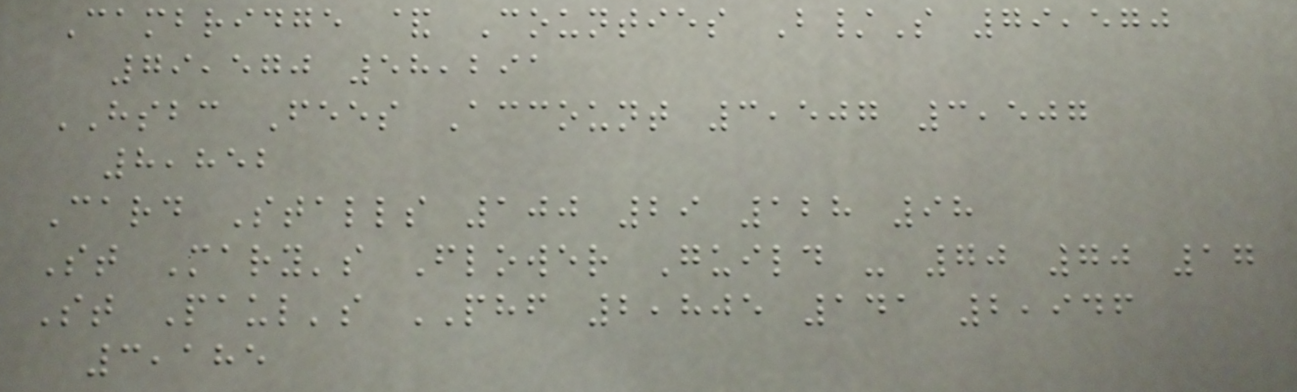Cambridge & Counties B/S 79,570
79,570 58,291
HSBC Fees Account 3,507 3,507
8,852
Card Stalls 100 29 128 98
St Mary's Flower Guild - 70 70 17
St Paul's PHF 2,805 141 2,946
3,185
